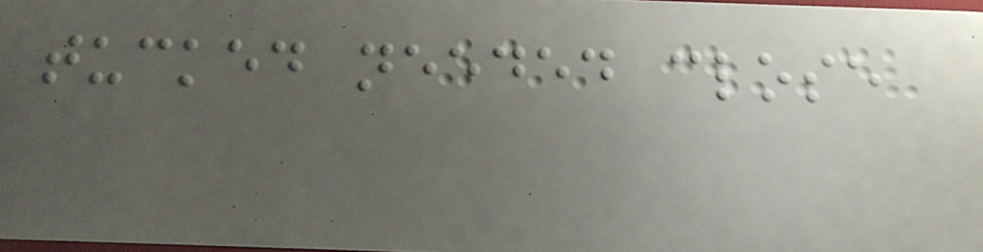tucked needed close
